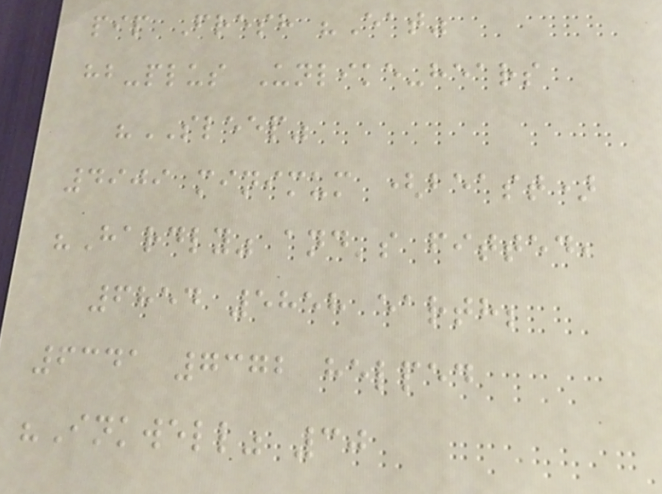pip Fresh "Eat"
hb-plus Unlike-hears
"SLEEP"
4909 minimum (beast)
"Hardly" and's fitted,
6854 5858 earth;
6341 7372 helped
"Inkwell" 30
